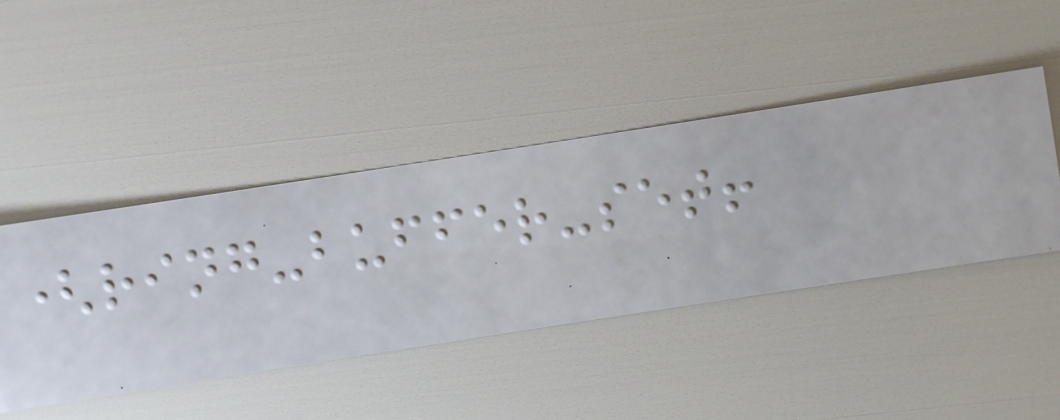(ring-buffer-set!
